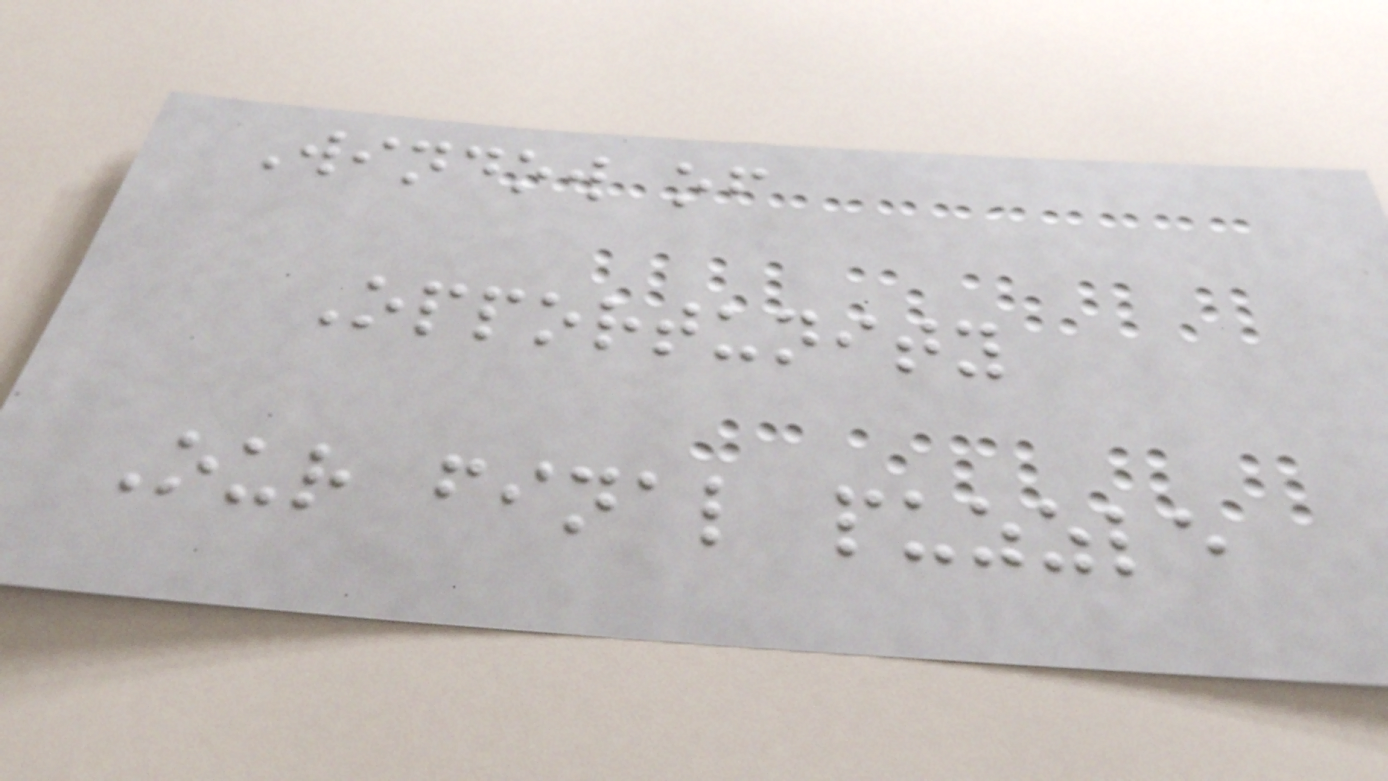Window of
Opportunity
Our final puzzle
